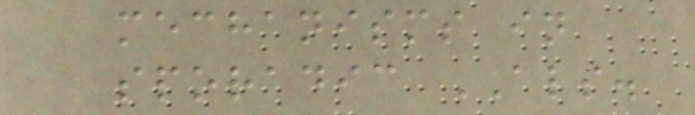mechanisms in
sporadic ALS.
